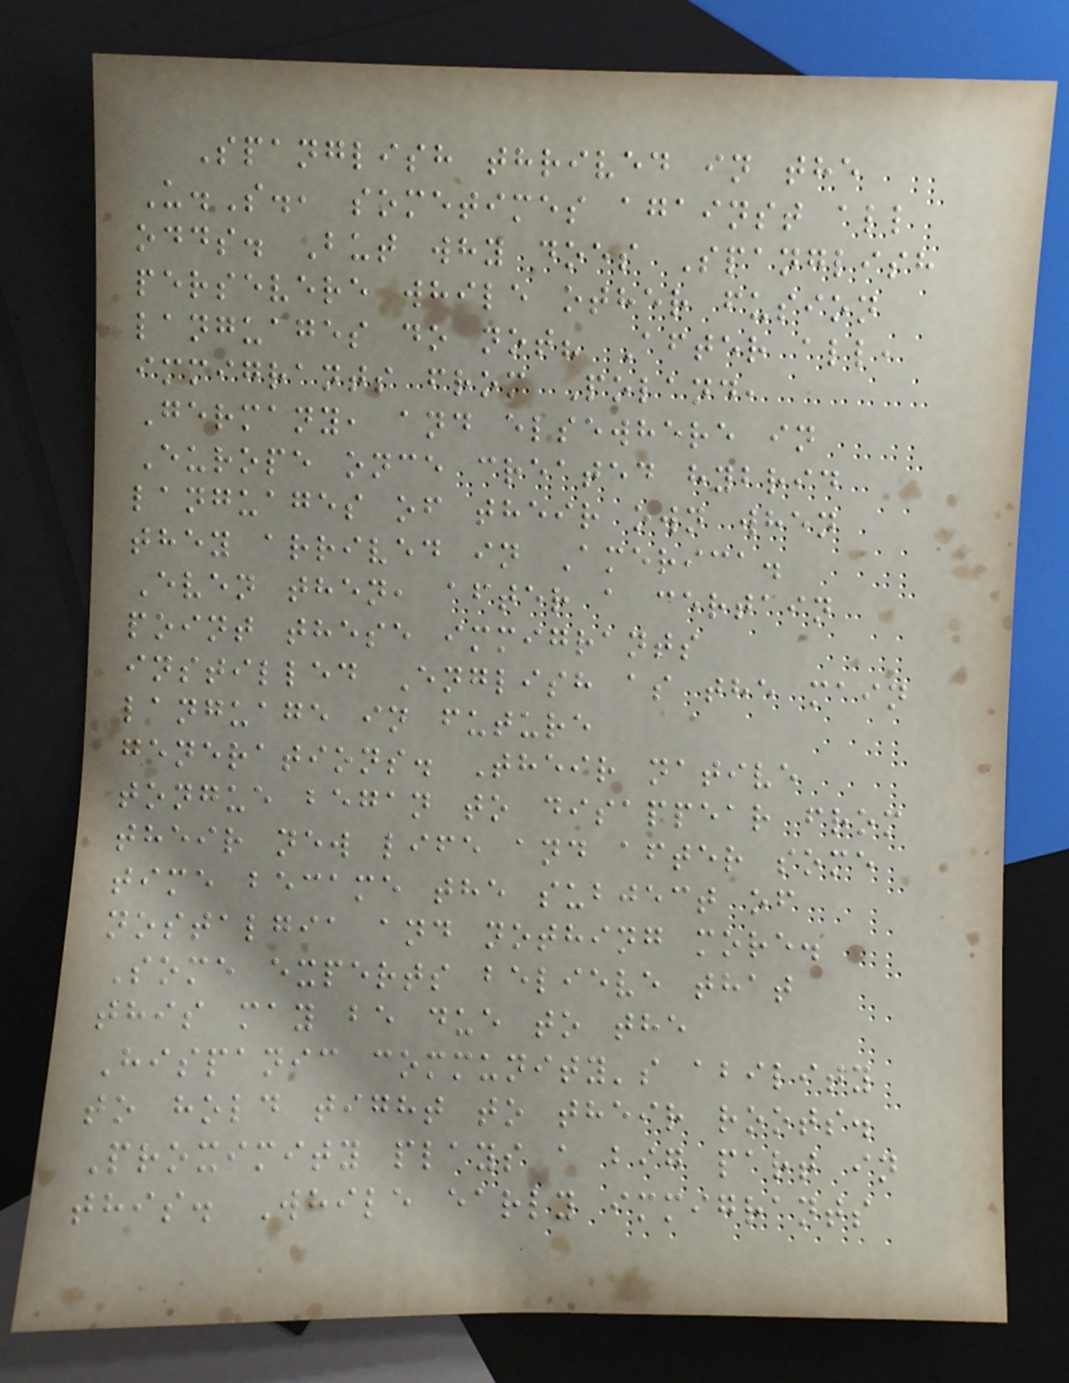Spanglish thrived in the
U.S., sometimes against all
odds. But why does Spanglish
persevere while other fusion
languages do not? After all,
immigrants from Poland,
Germany, and elsewhere in
Europe once created hybrid
languages of their own when
they arrived in America.
Even then, after a certain
point these immigrants
instilled English as the main
language in future
generations. Their native
tongue began to disappear from
their new life and after some
time became the subject of
nostalgia and nothing more.
Some experts believe that
this may be due to the
Hispanic community's ability
to hold tight to their roots.
Proximity plays a big part in
this. While early immigrants
